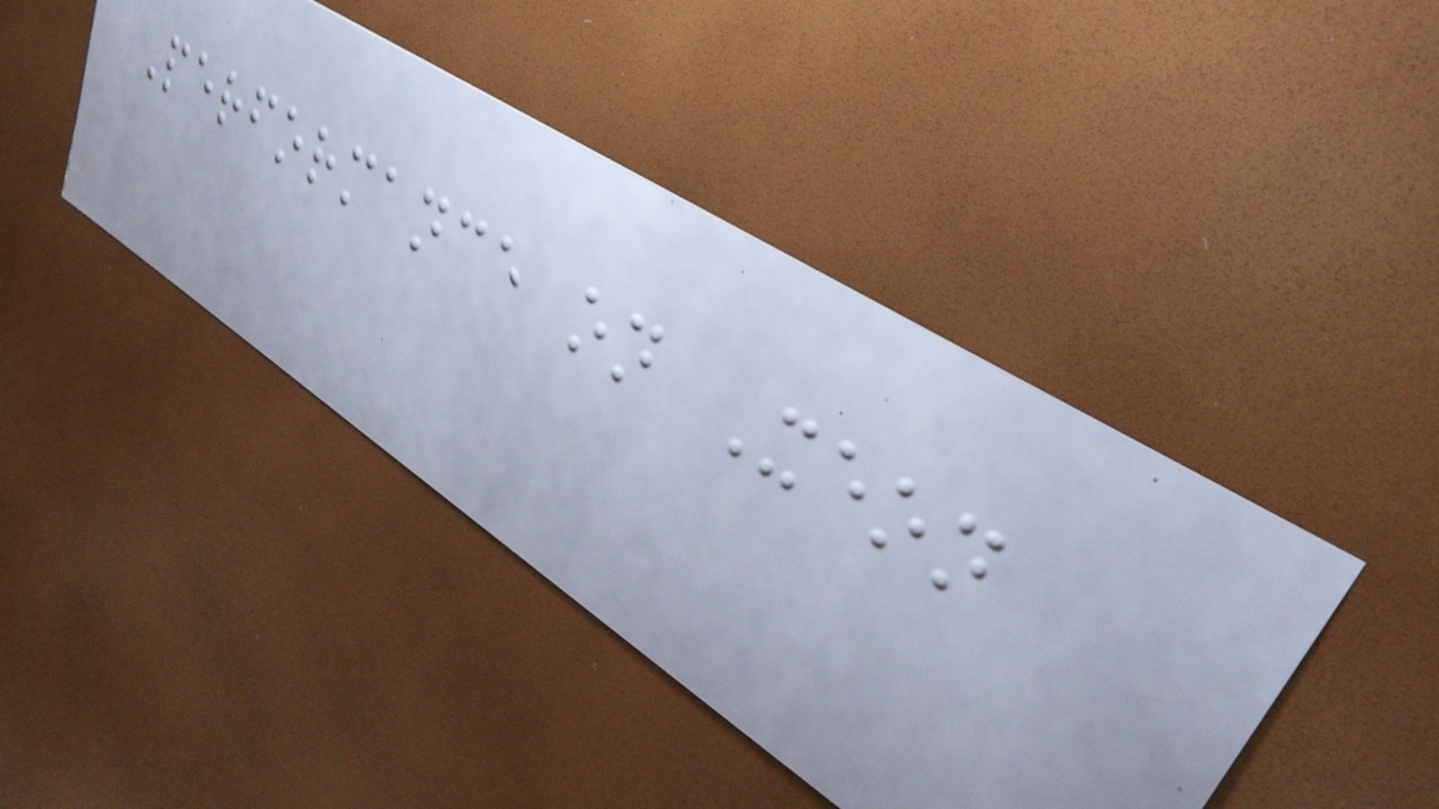Performance on Xeon
